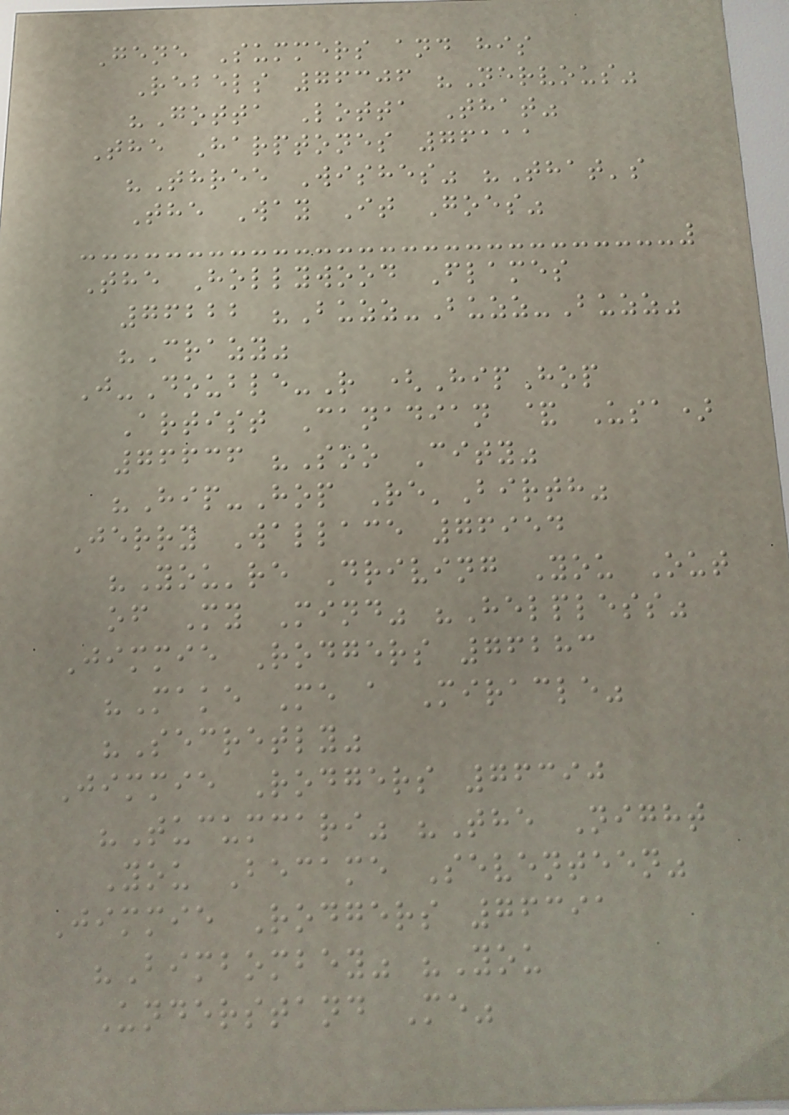Gene Summers and his
Rebels 76306 "Nervous"
"Gotta Lotta That"
The Harptones 76111
"Three Wishes" "That's
The Way It Goes"
The Hollywood Flames
76222 "Buzz-Buzz-Buzz"
"Crazy"
J-Double-R (HipHop
Artist Canadian & Usa)
76636 "Soo City"
"Hip-Hop Re'Birth"
Jerry Wallace 76954
"You're Driving You Out
of My Mind" "Helpless"
Jimmie Rodgers 76283
"Make Me a Miracle"
"Secretly"
Jimmie Rodgers 76390
"Tucumcari" "The Night
You Became Seventeen"
Jimmie Rodgers 76391
"Bimbombey" "You
Understand Me"
